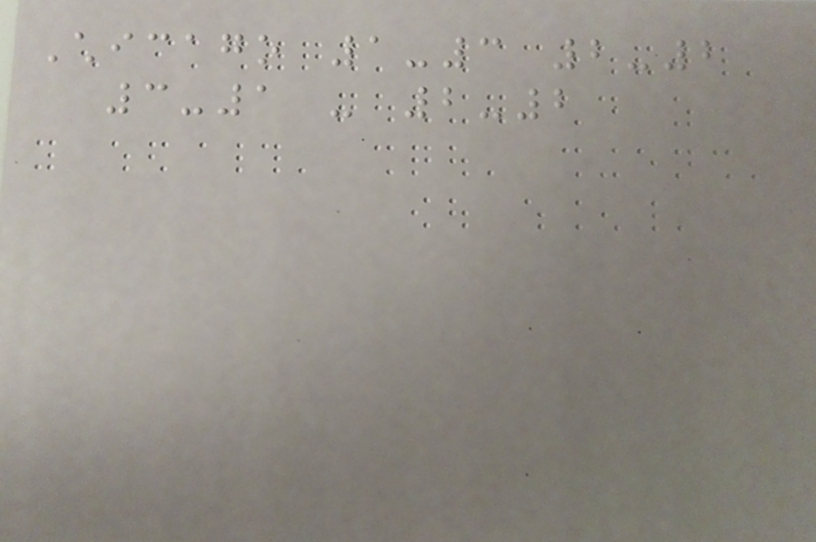Chicago 1-3 2-2
3-1 - 2-2
